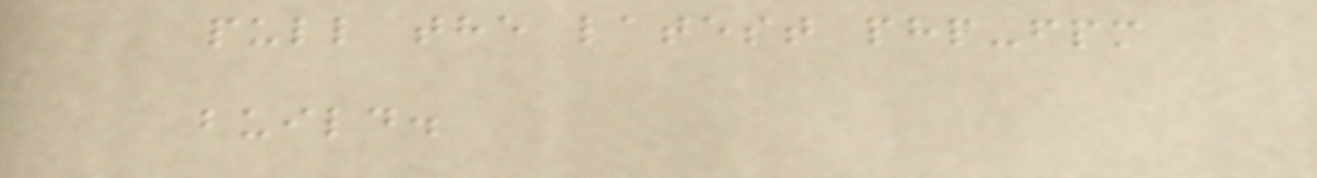pull the latest php-fpm
build.
